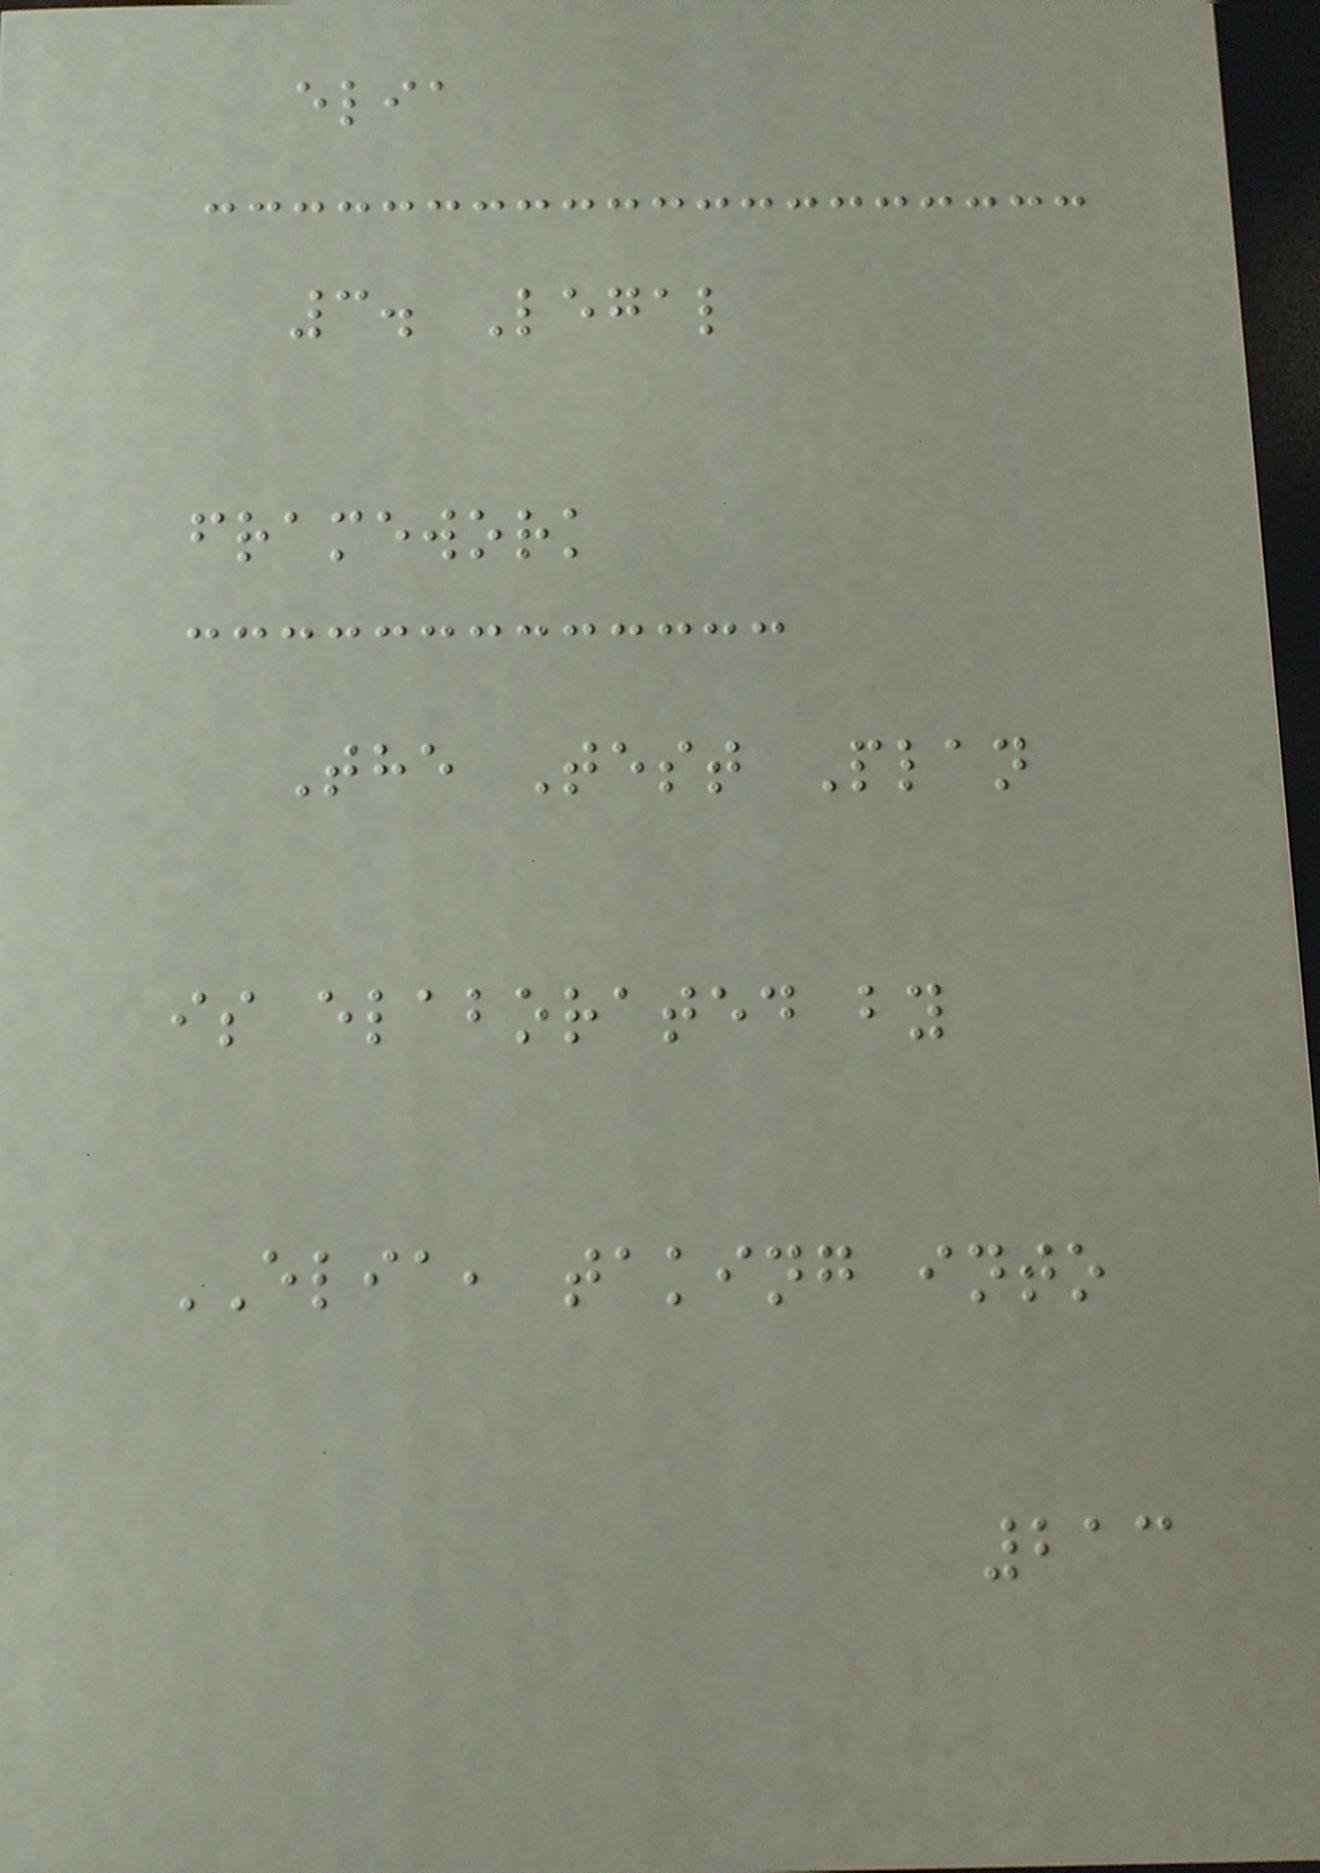elia
3. Legal
framework
The Test Plan
is elaborated by
ELIA, taking into
213
